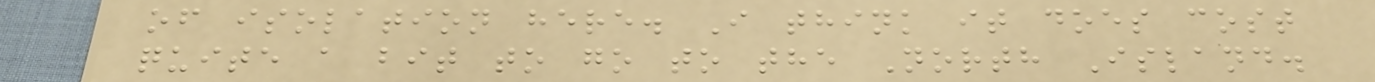of isolation here. I think it does cost
quite a bit to go to the North Island.
